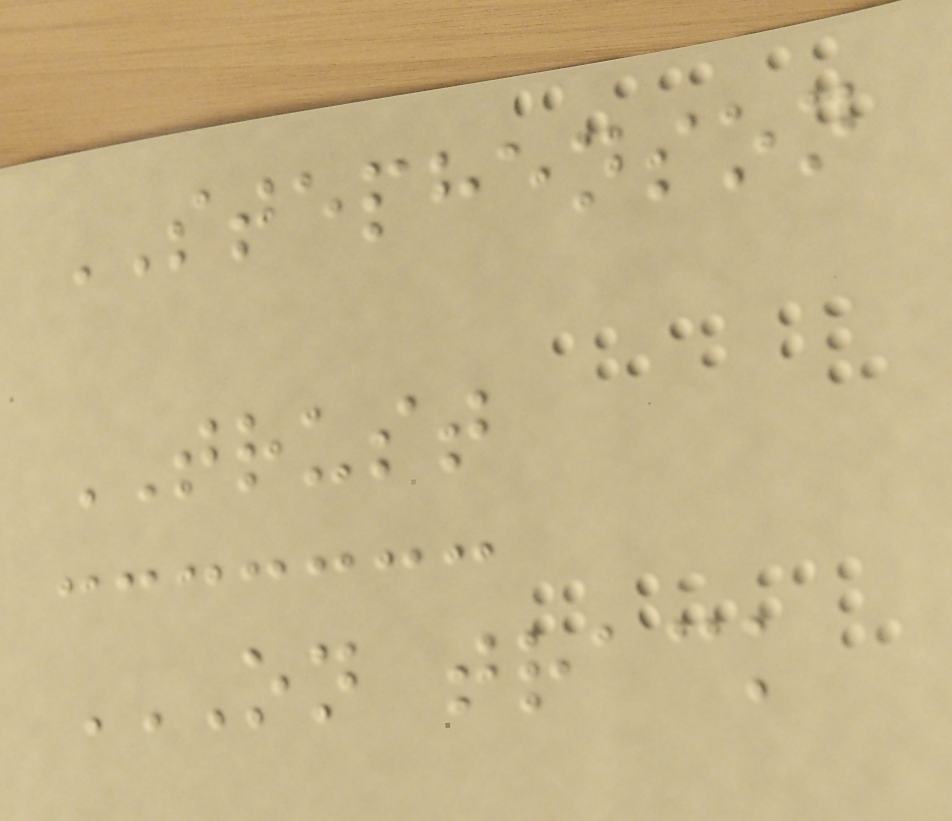STEPHENSON
TRUST
ON TRACK
